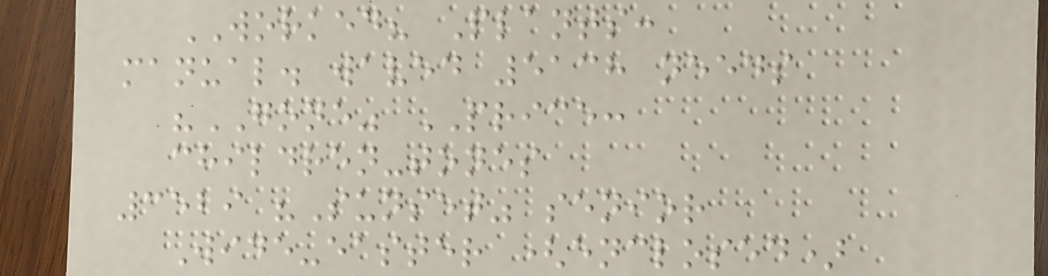WORKED? Plants:
manual. waved 5138 needs
"GONE" PRICE:
children-tones
3529 "Sunset" senior
Wide-easter (enclosed)
